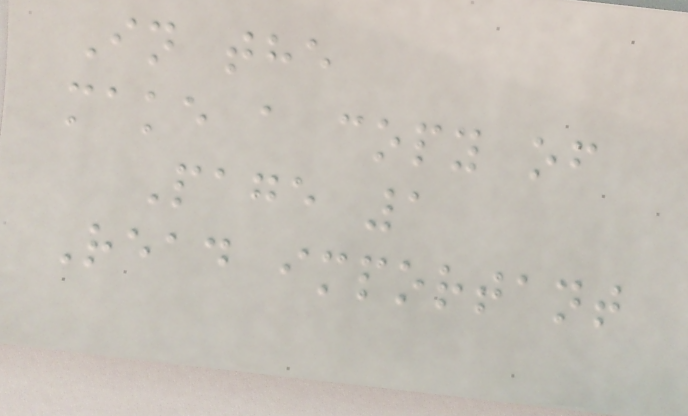In the
make a copy of
Page 1
Read important
